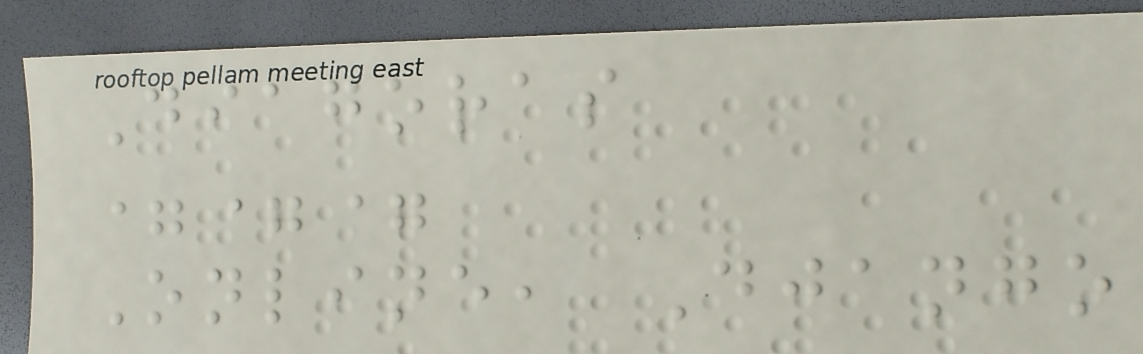Diagoras
===
Online, Django
